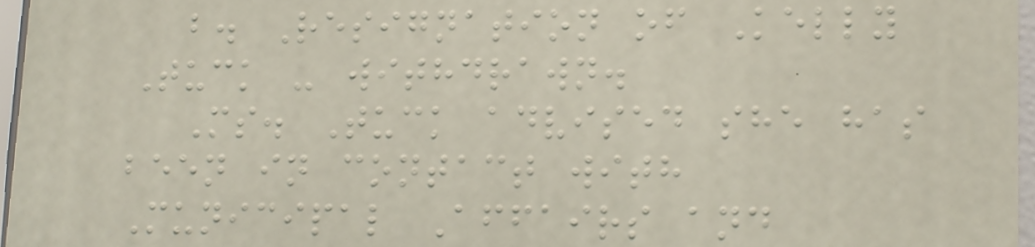b. Resignation of Kelly
Tuck - withdrawn.
Ms. Tuck advised she has
been in contact with
Municipal Affairs and
